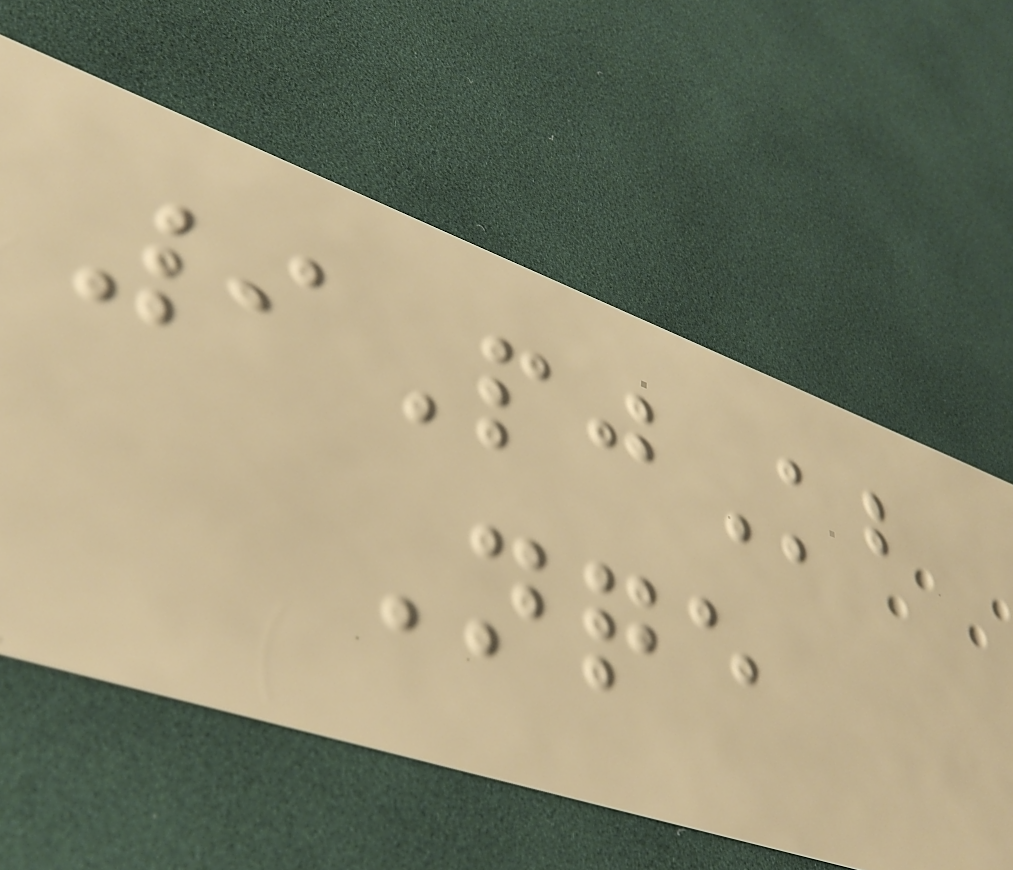9PjKb
Nqe
